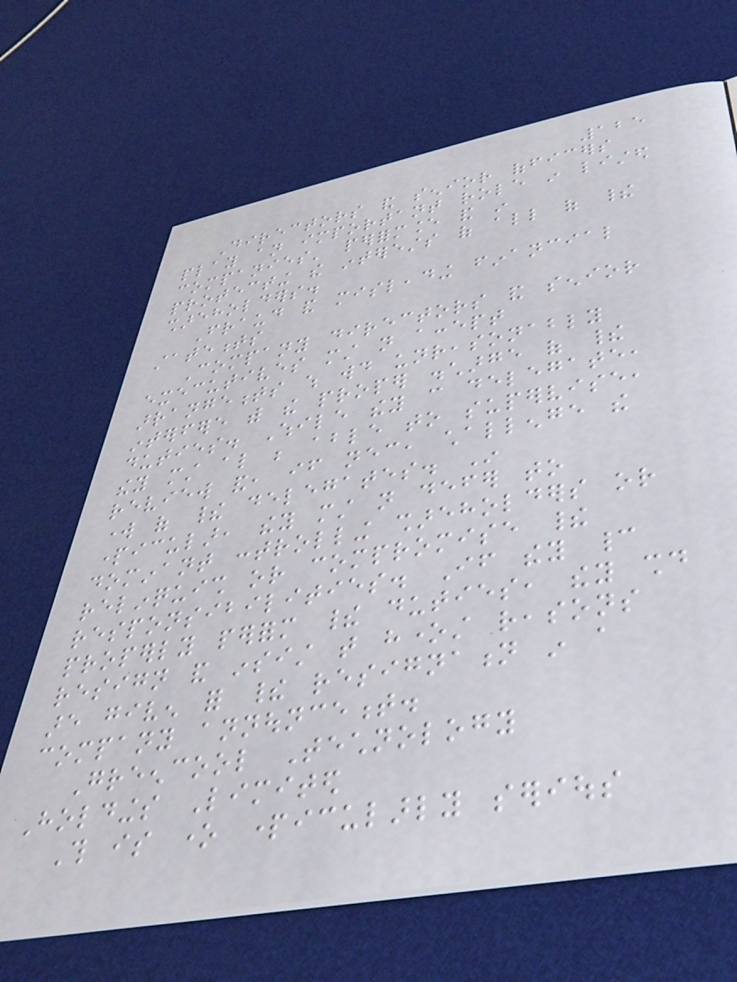125
Directors and senior officers
play an important role in listed
companies' performance and in
protecting the interests of all of their
shareholders.
Fraud and misleading financial
statements
Company directors and senior
executives must not accept
arrangements which would unreasonably
interfere with the proper discharge of their
duties. While they can delegate,
they must also be able to supervise,
review and, if necessary, challenge the
work of their delegates. In
particular, they must not defer to
dominant controlling shareholders or
relinquish or compromise their
responsibilities. If they cannot
properly perform their duties, they should
resign and insist that honest reasons
are given for their resignation in a
company announcement.
Greencool Technology
Holdings Limited
This is one particularly serious
